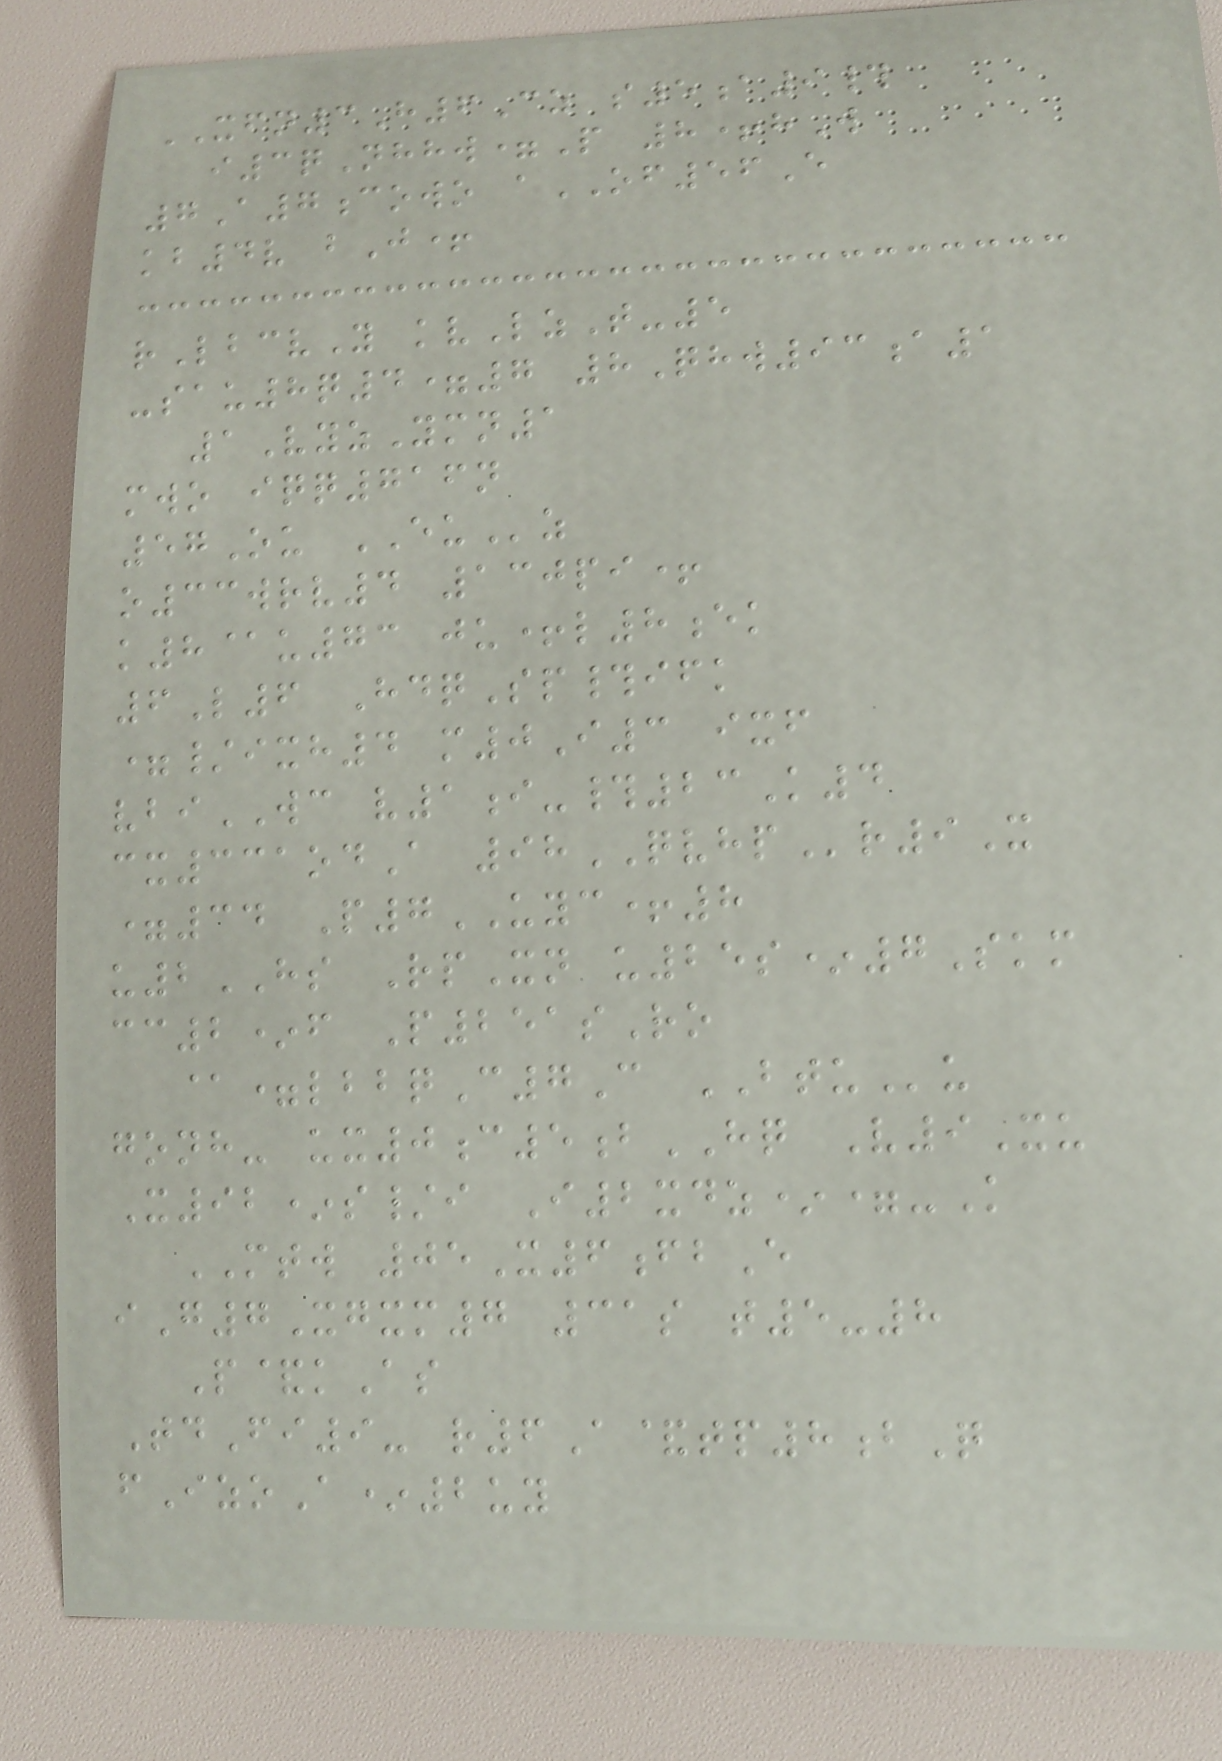XFN3H6Cz s5a9#
i3qNhhw=P 8+hW
7A7cowo aOF56E
kb4v bJ+
rLbcvY kvLzT-5
-sau8q4=7 8Qhw93a1
1VyzYmn1
mwo iqq716n
57Ou EUz
o33wrv4 130pi+
k8@u73 ju+l8ek
6L6 HdqSp#ifk
=/ixh4 m0I3 ixf
vbiWC v1i-#23K4
cx331odA 98QVHPr9X
=34 P7UYC+8
u2HS RpXn u25s*7Skm
cc2*f P251sRo
@=lbbqC7C BTUu
gonh- ux0c5bHQ V9Xu
X92*s/i I2xdz*=-K
MTW 05X6fbE
iG7Xgxm7 31s t5-8
P&kAs
TdFi9- r6A&tp8bQ
fIzoA*2uy
